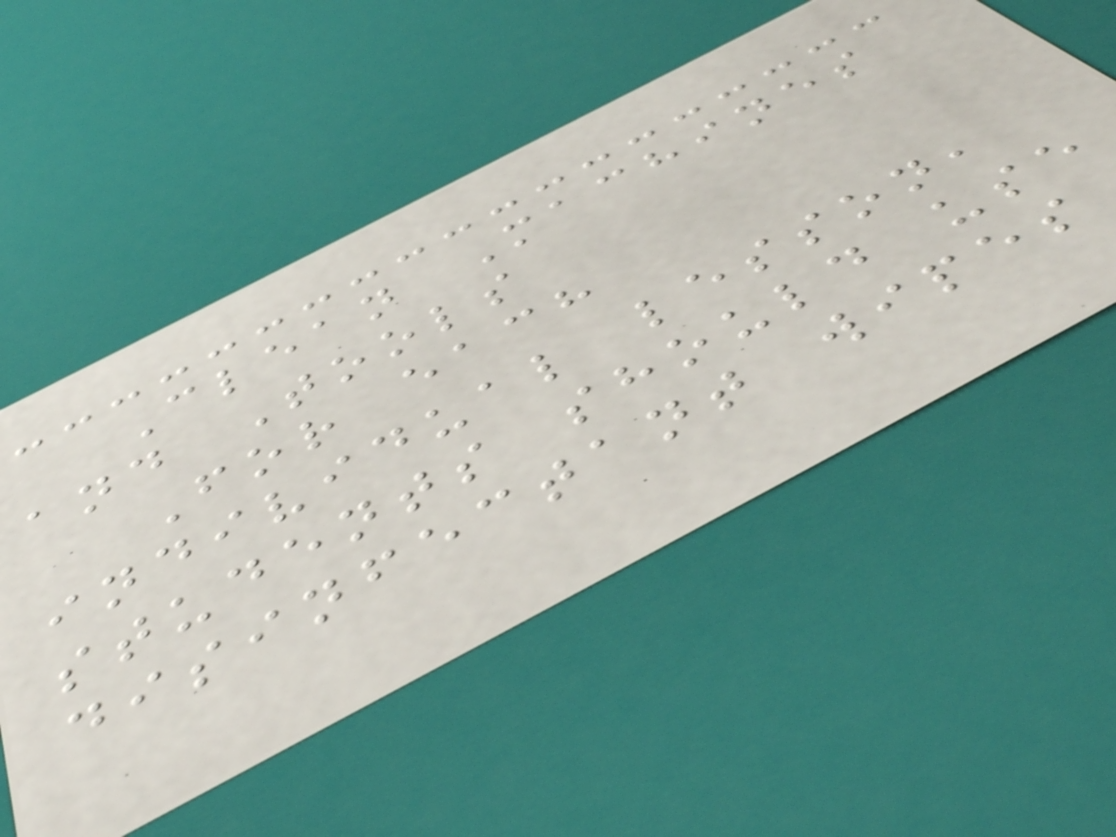Clean Machines
and Tools
For each
individual lesson,
students should use
disinfectant wipes
